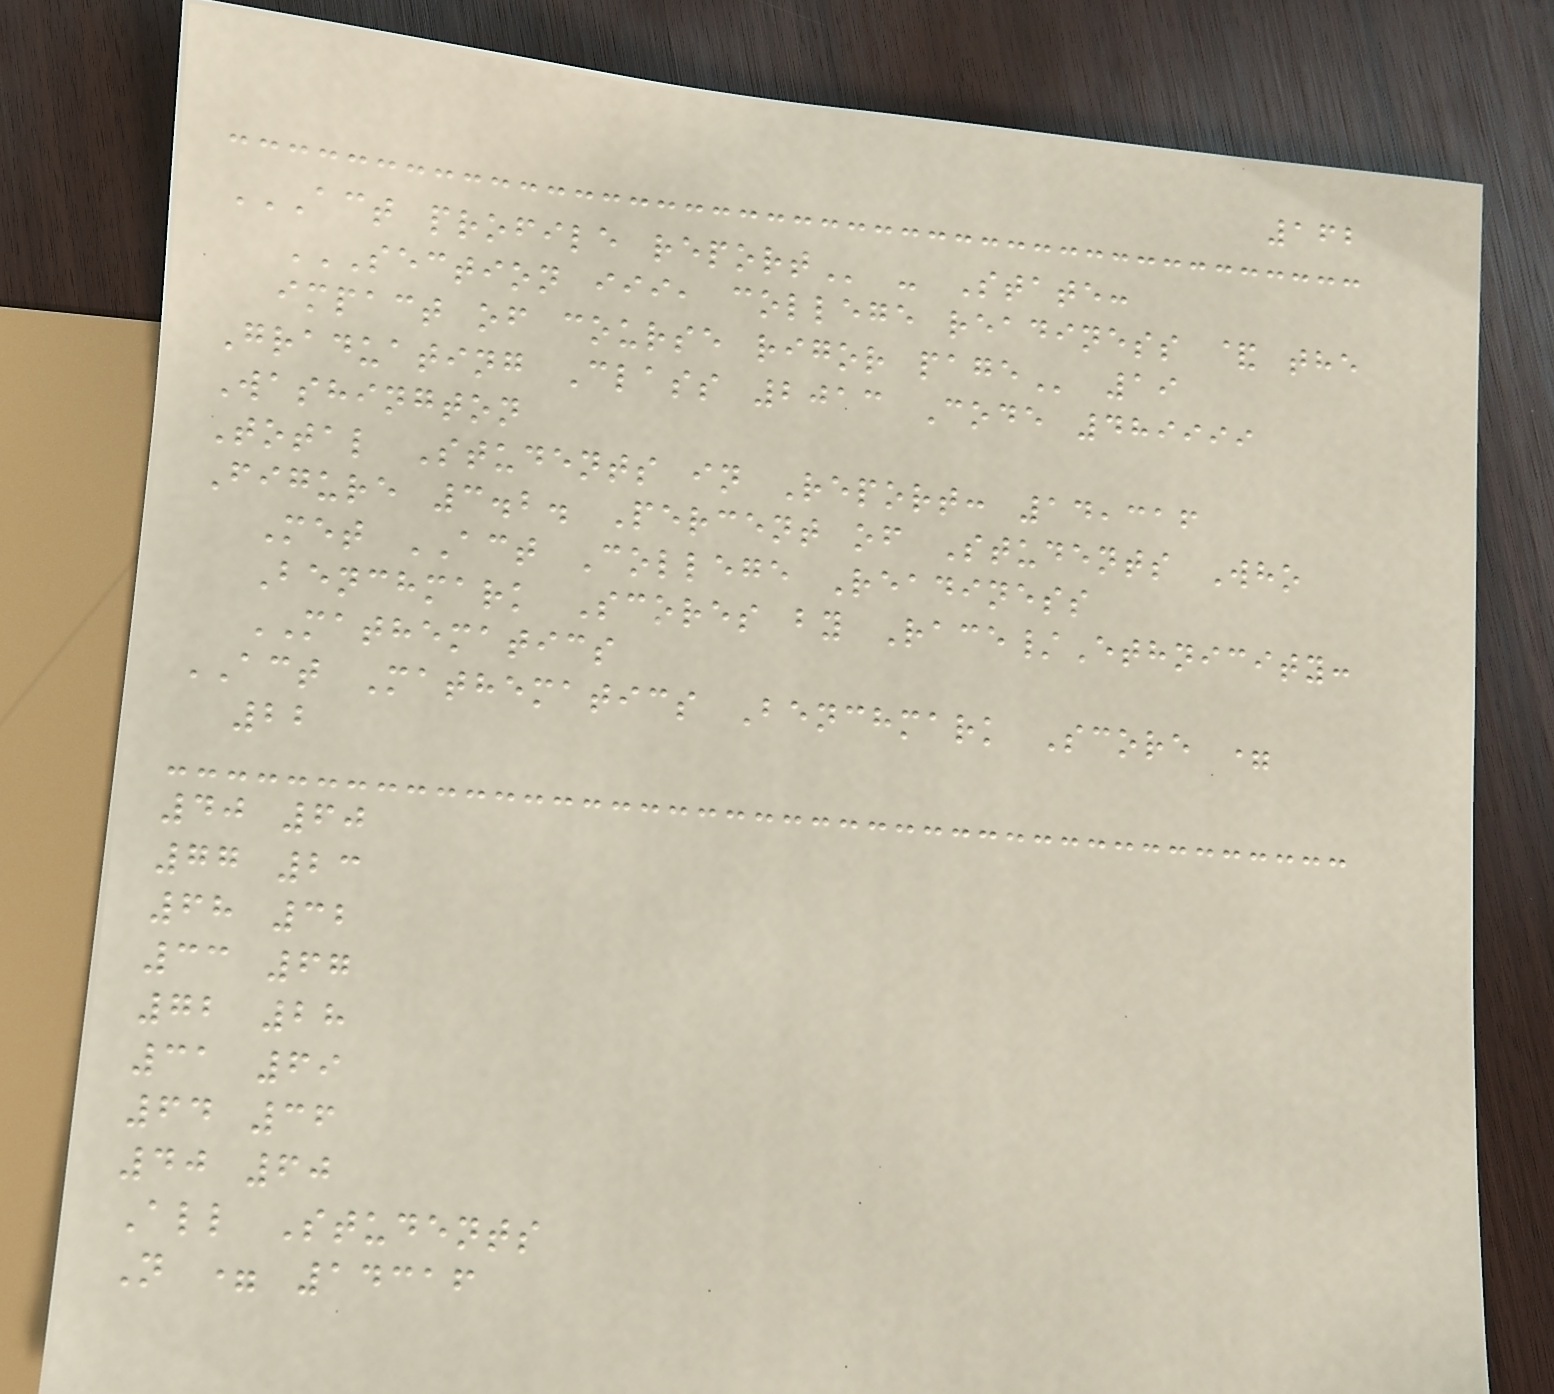162
ACT PROFILE REPORT - State:
SECTION III, COLLEGE READINESS & THE
IMPACT OF COURSE RIGOR PAGE 19
Graduating Class 2013 Code 489999
Washington
Total Students in Report: 14,316
Figure 3.2. Percent of Students Who
Met ACT College Readiness
Benchmark Scores by Race/Ethnicity:
MATHEMATICS
ACT Mathematics Benchmark Score =
22
40 60
77 23
68 32
33 67
72 28
31 69
64 36
40 60
All Students
N = 14316
